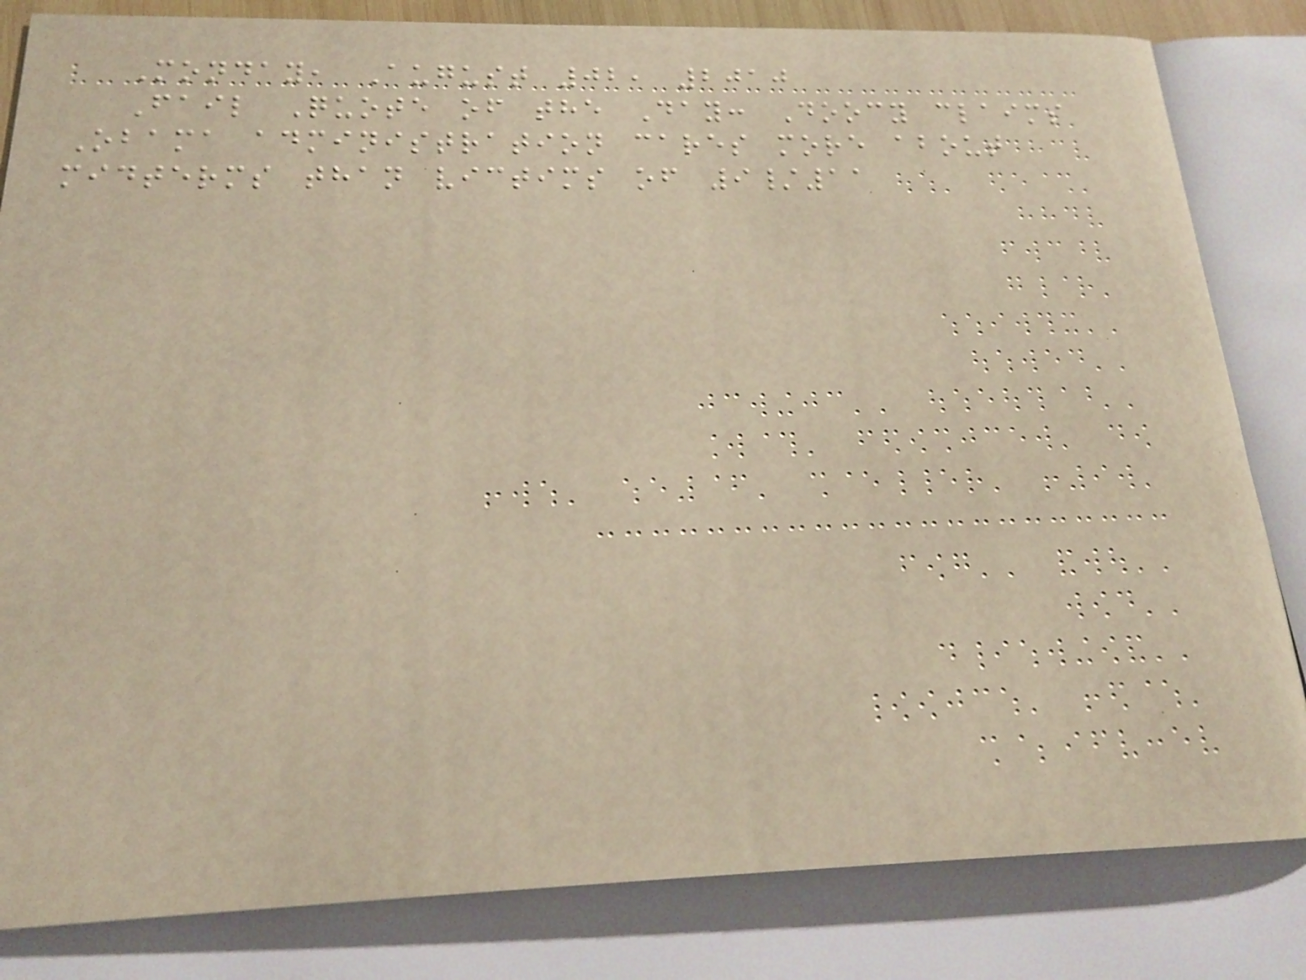Monday, August 02, 2010
Fail Quote of the Day: Doocy claims
Obama administration cares more about
midterms than victims of 9/11
